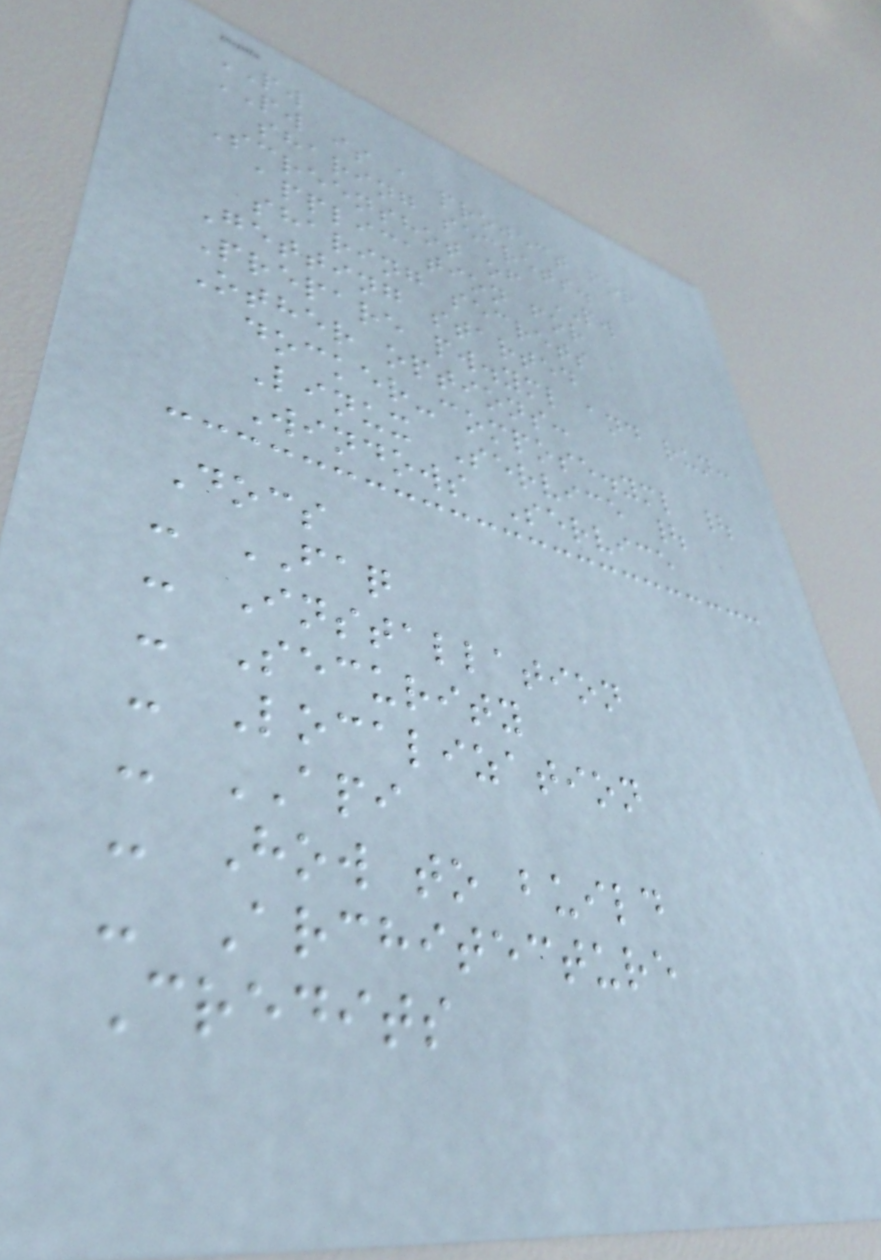PW
PW is a project for
sharing secrets.
Screenshot of PW
application for
sharing secrets
Getting started
Prepare pw.yml and run:
Other options:
docker-compose.yml |
Linux Service |
Windows Service
Docs
- FAQ
- Installation
- Security
- Localization
- API
- How to build
- Architecture
Credits
